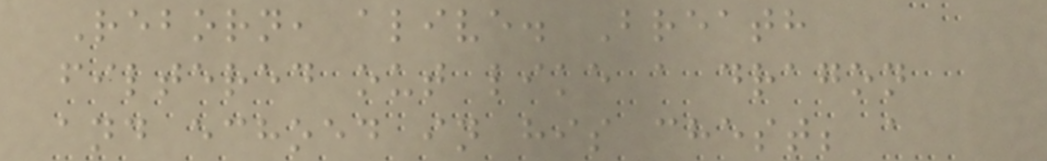Reborn, alive. Breath
filtered out like a dragon
and echoed in his chest; a
